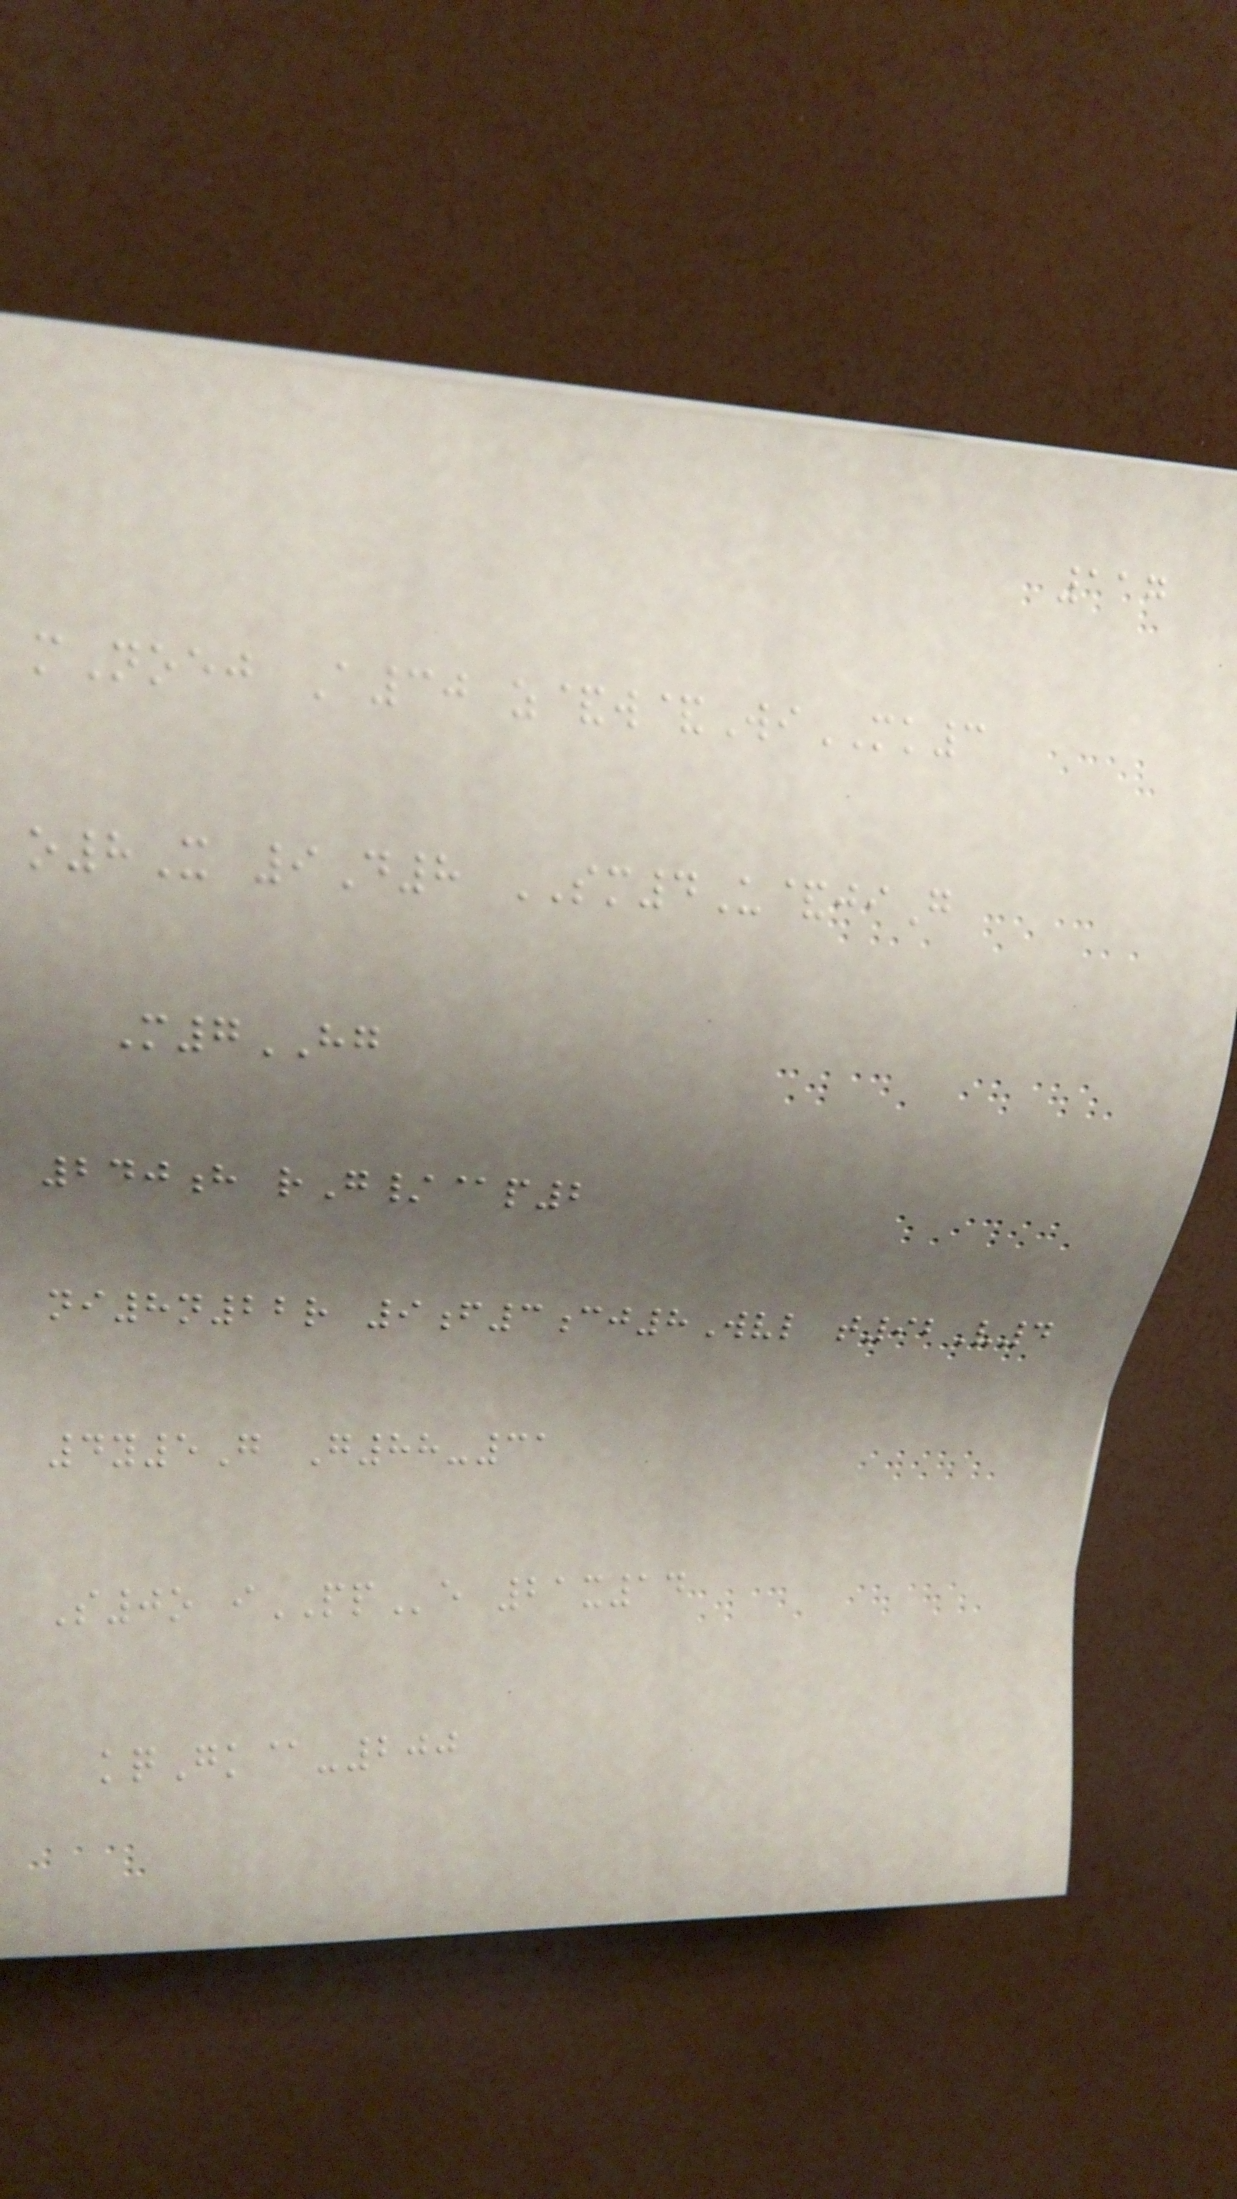117
mNoej A30 z&w&WiMK3
o8X 9D8 SM4U&jiG
M7HG
240h rG/@p2
ni8n22r 9f3cj8Wvl t92V4
4y5G G88-31
S0o iPPe 21x14
kqGk@-200
